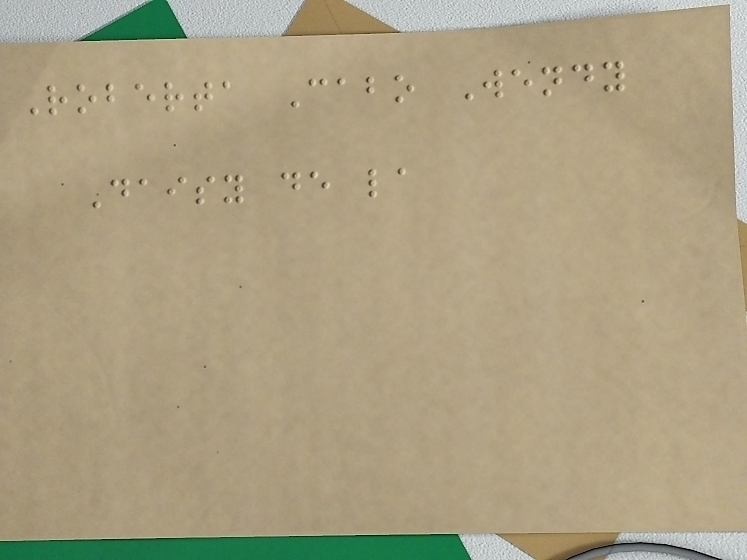Roberta Cabo Wendy
Daisy de la
